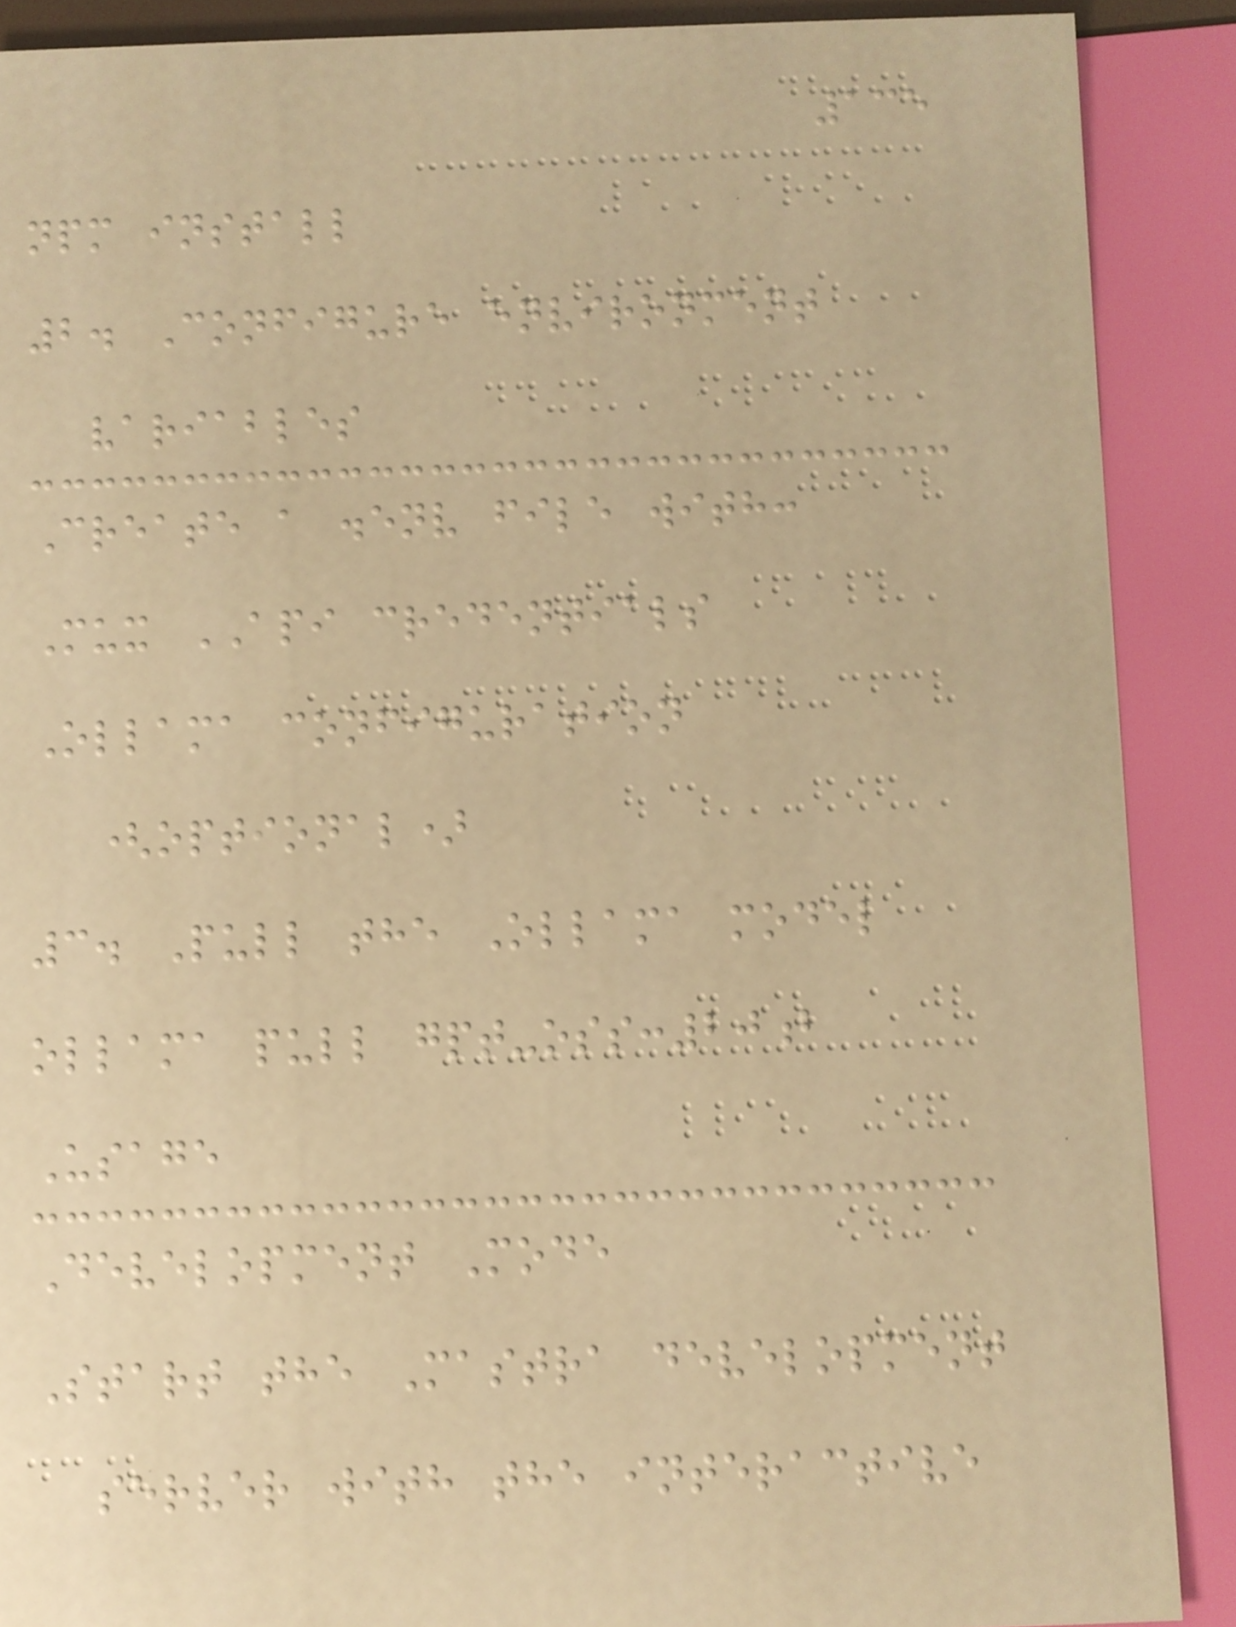135
npm install
2. Configure environment
variables
Create a .env file with:
Mux API credentials
Ollama configuration
(optional)
3. Pull the Ollama model
ollama pull gpt-oss:20b
Usage
Development Mode
Start the Mastra development
server with the interactive
